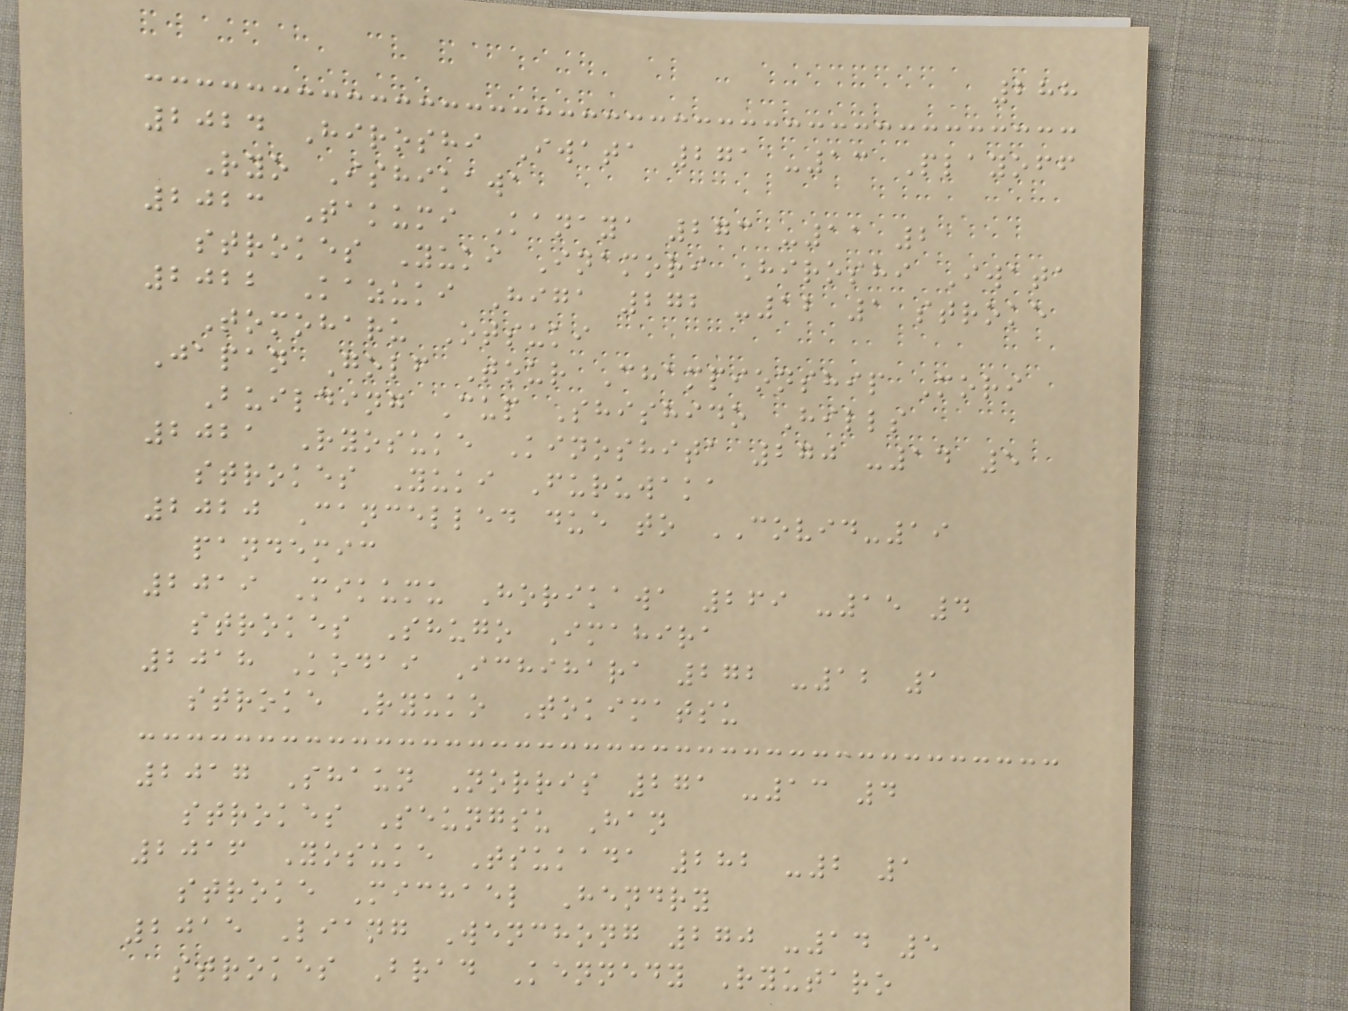288
2024 Hiroshi Iwata 271 -13 Playoff
Ryo Ishikawa
2023 Takumi Kanaya 273 -11 2
strokes Yuki Inamori Hiroshi Iwata
2022 Kazuki Higa 272 -12 1 stroke
Tomoharu Otsuki
Japan Golf Tour Championship Mori
Building Cup Shishido Hills
2021 Ryosuke Kinoshita 270 -14 5
strokes Yuki Furuwaka
2020 Cancelled due to COVID-19
pandemic
2019 Mikumu Horikawa 269 -15 4
strokes Shugo Imahira
2018 Kodai Ichihara 272 -12 1
stroke Ryuko Tokimatsu
2017 Shaun Norris 271 -13 4
strokes Seungsu Han
2016 Yosuke Tsukada 282 -2 1
stroke Michael Hendry
2015 Liang Wenchong 270 -14 5
strokes Brad Kennedy Ryutaro
